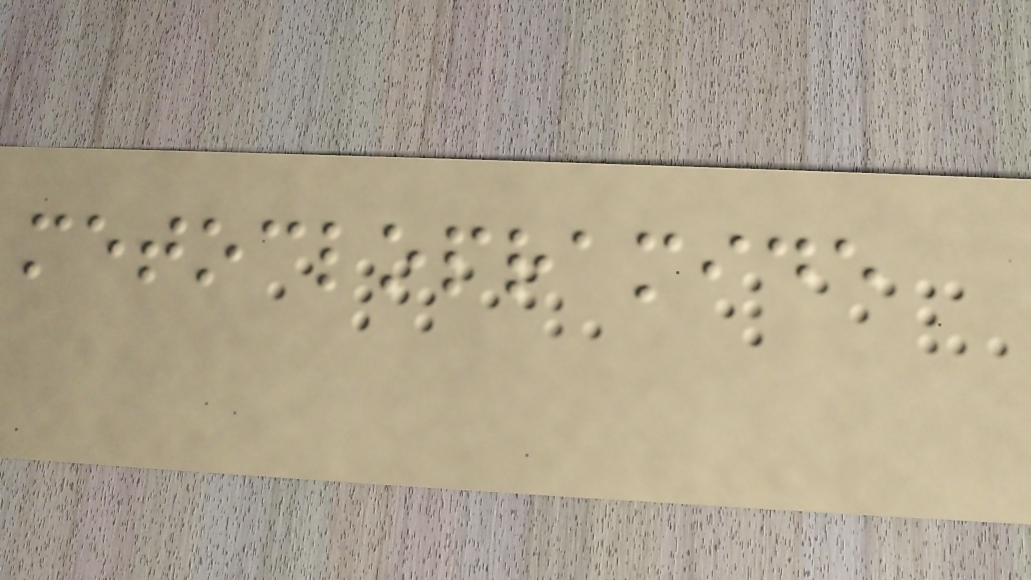metoclopramide
